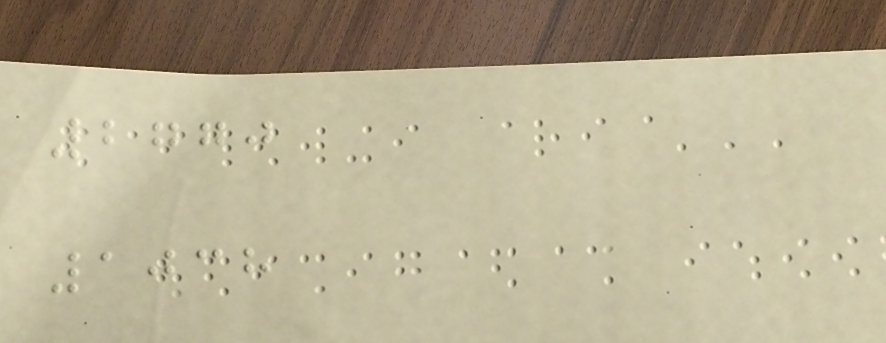2770
1038
